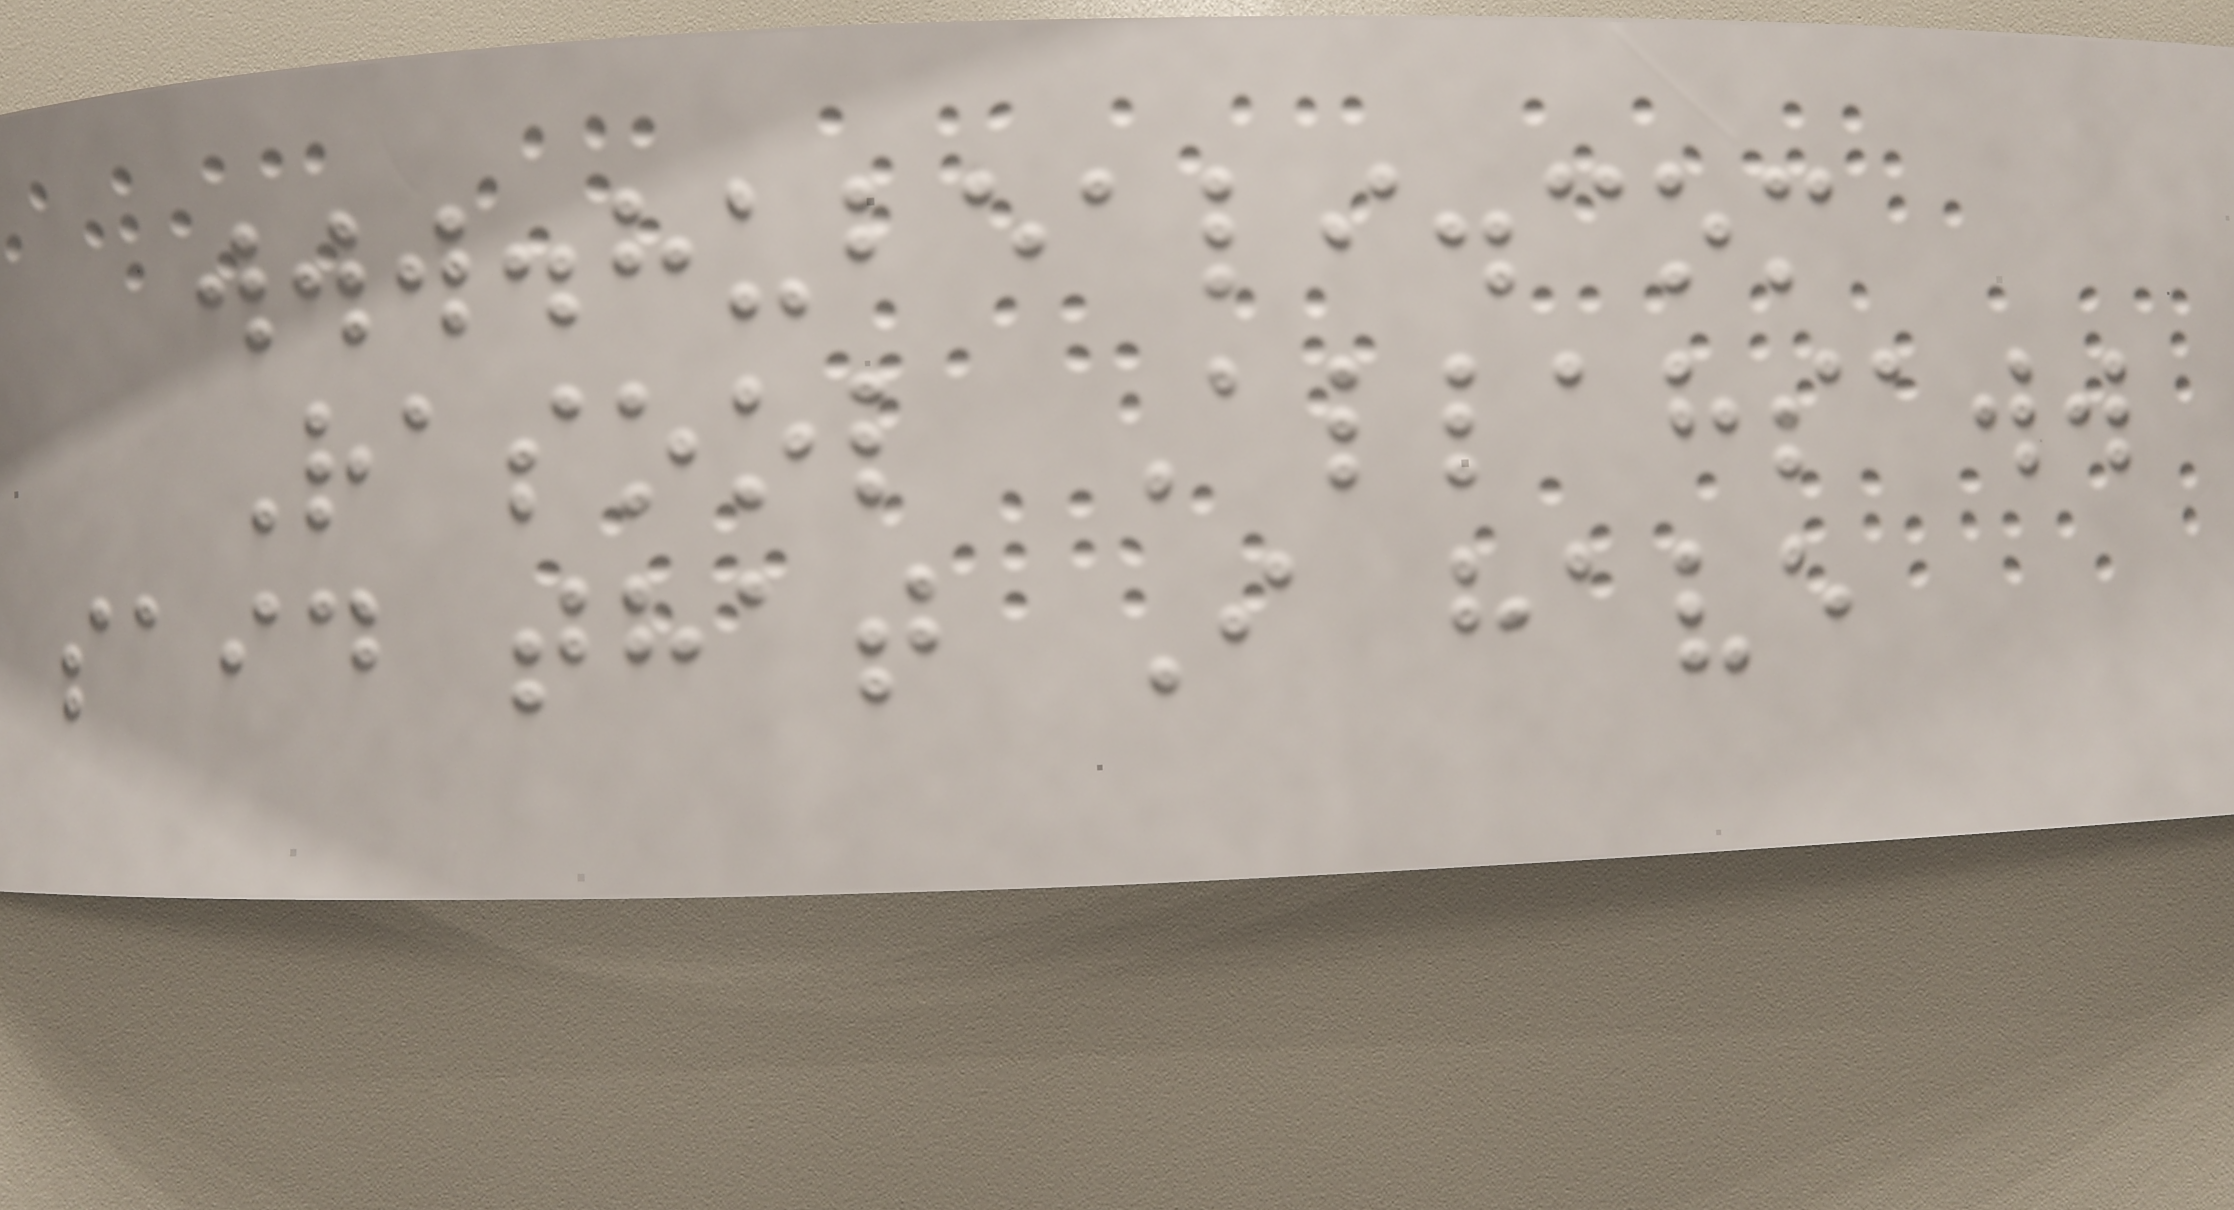www.hubeali.com
Rasool Allahsaww
said that I have
